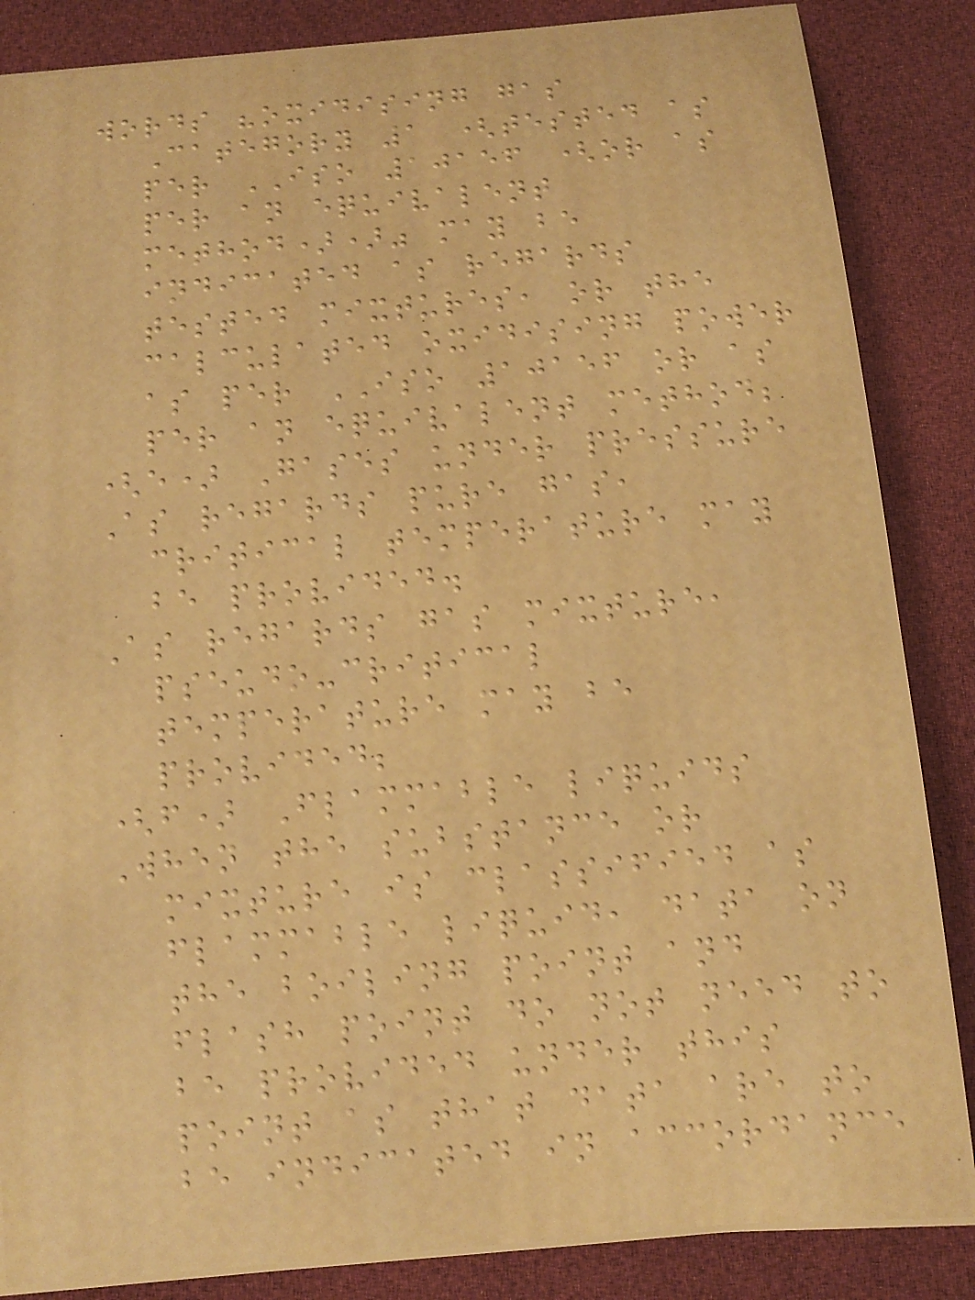words "oxidising gas
Category 1 (tested as
per ISO 10156 (or as
per an equivalent
method))" may be
indicated as regards
tested mixtures, or the
calculated oxidising power
as per ISO 10156 or as
per an equivalent method;
(e) Gases under pressure
As regards pure gas,
critical temperature may
be provided.
As regards gas mixture,
pseudo-critical
temperature may be
provided;
(f) Flammable liquids
When the substance or
mixture is classified as
flammable liquid, data on
the boiling point and
flash point do not need to
be provided under this
point as that data are to
be indicated in accordance
